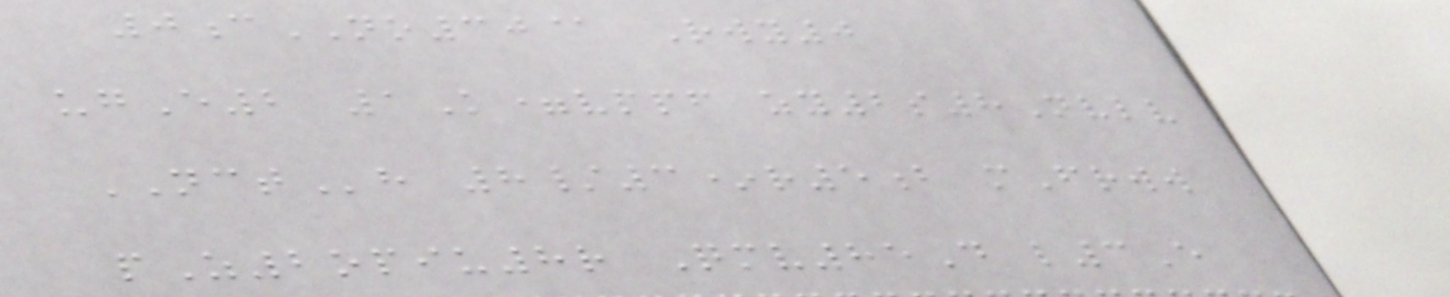0cNO30@ Rwy0
ugE2 1K=vppf zy2s8Nvlv
NCTh 8/3*r5b mFrww
pZ2opiu8r Qmv85D l3E
